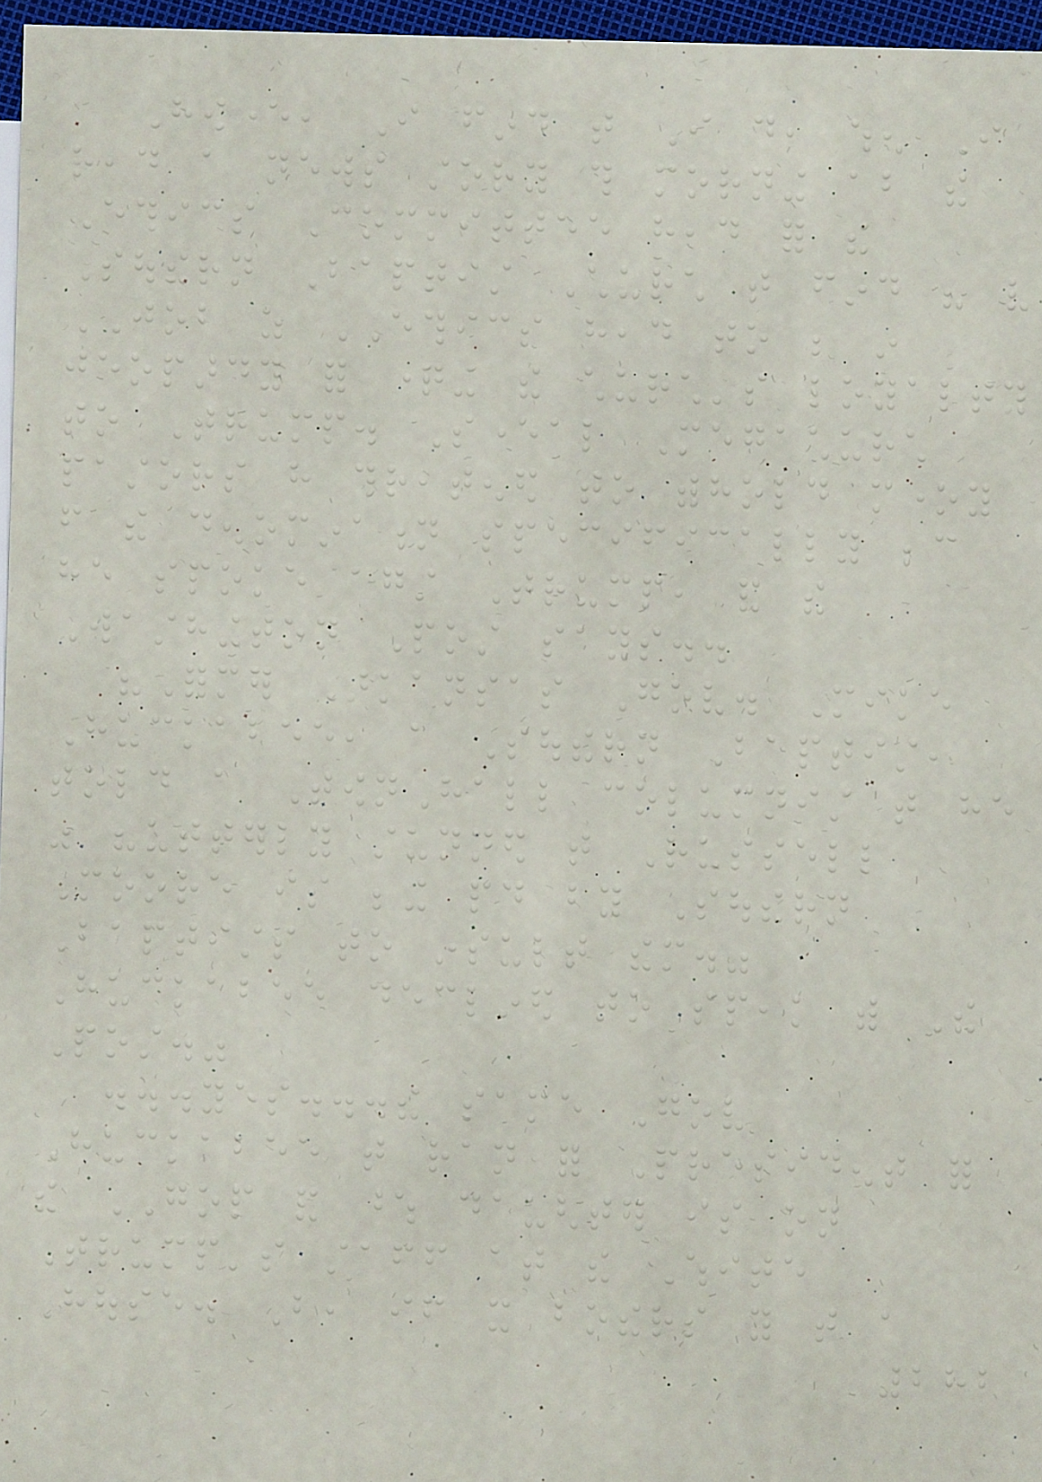However, I find that I do, when I
read a news story this morning about the
Ethics Committee head for the
Southern Baptist Church that find his very
JOB as ETHICS head to be in
jeopardy for questioning the church's loyalty
to Trump. Several Megachurch
pastors have threatened to withhold money
from the denomination specifically because
he spoke against Trump, and the
Wasthington Post says..
"Former Arkansas Gov. Mike
Huckabee, a Southern Baptist,
told a TownHall columnist that he
was "utterly stunned that Russell
Moore is being paid by Southern
Baptists to insult them."
Huckabee declined to speak with The
Post."
...yes...the same Gov
Huckabee that ran for President for
the GOP and whose daughter is on
Trump's staff at the White
House. But, if it bothers you that a
282
